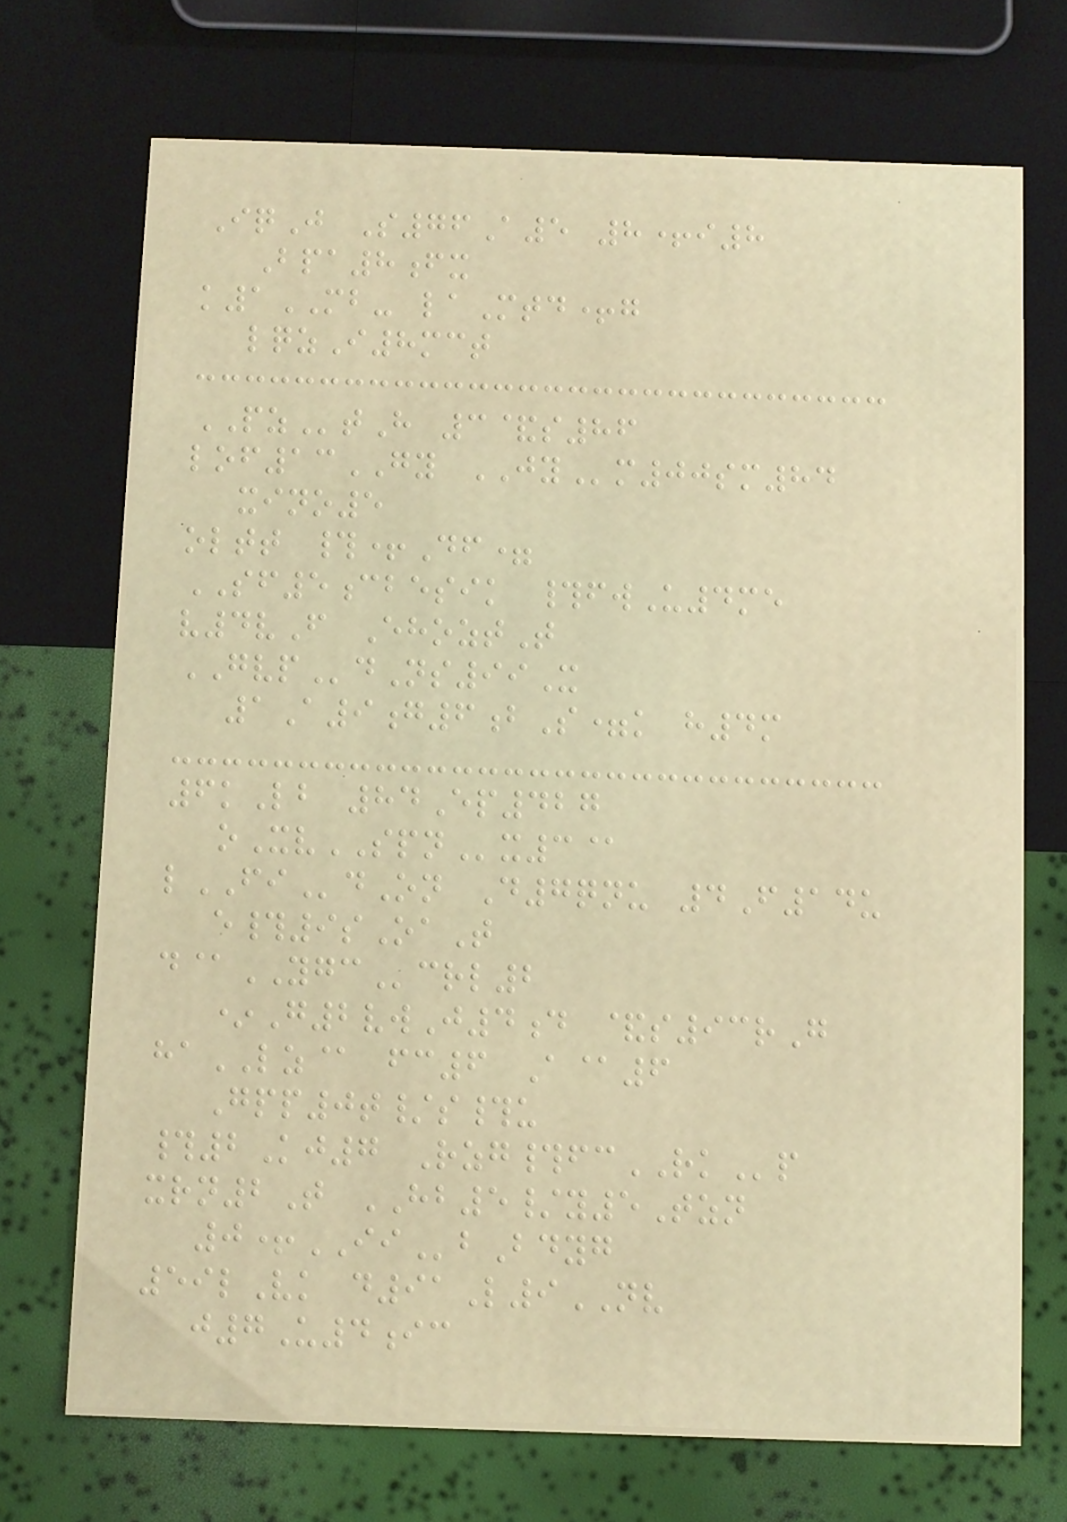IqJ S76A5 8+i8
Bpa8fx
k1MB- laMtd+g
lqzI8mct
PZtH 3&s86
lof13GY JYm00sm84
xino5
oltt #+Df=
SF5cbesik #fwU4me
v4vF EhoztT
GVPdNs99X
1A9g6bS=k h4m
6kLb 84Ep427
oXvSPNx3@
lFIdOn D7qnu 4F14u
e#9sOaT
d@YGCcrl2
*G2vwJ4d &s93rG
haLZ@ fc6 A@6
Gpp0t/s#u
#2Kj7 Rzg#fcRKp
xrn2T HB5/y5Tzn
0+IIbBdyg
59lVk d91L9NV
j7U4ic
